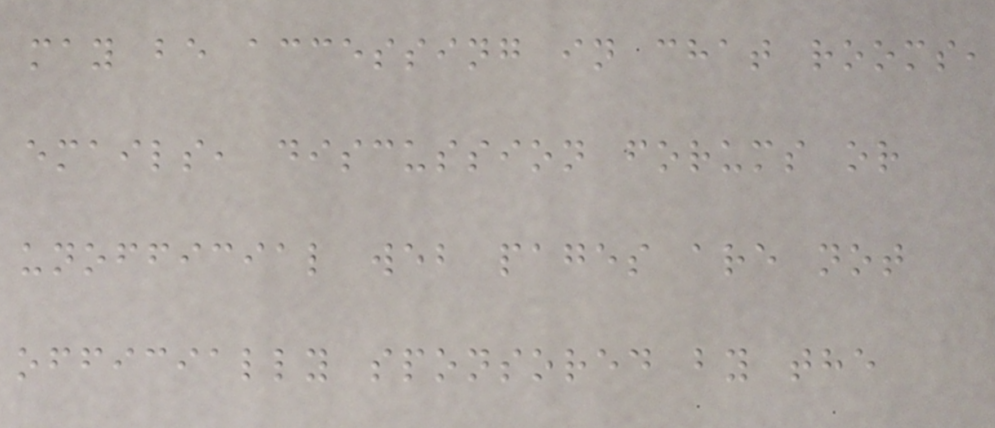may be accessing in chat rooms,
emails, discussion forums or
unofficial web pages are not
officially sponsored by the
